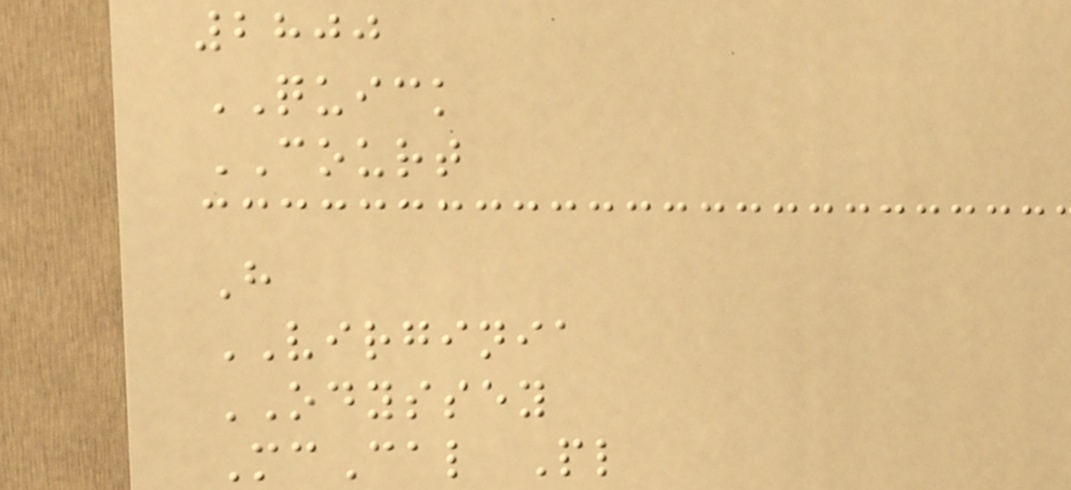2800
QUICK
COURT
H
VIRGINIA
ODYSSEY
McCal Pl
